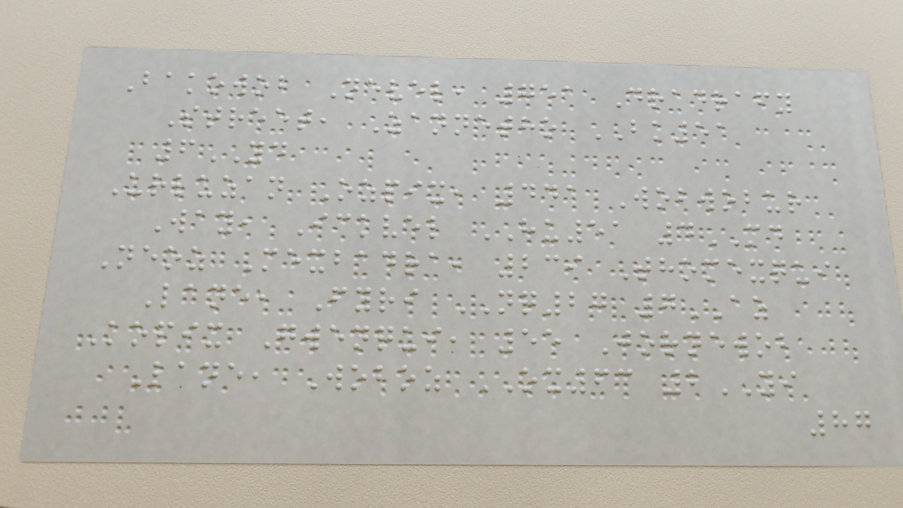Bakowob Nevel, 751 Dradrafy
Street, Zannetho BK51
6YD
Urluzan Ozpix, 441 Wobwobur
Way, Ickvel HU51 4MD
Neoz Mexbadra, 239 Thomexqui
Lane, Fyri NQ27 7AZ
Kopix Gwenqui, 55 Jornewob
Lane, Woboz OX63 2YI
87
